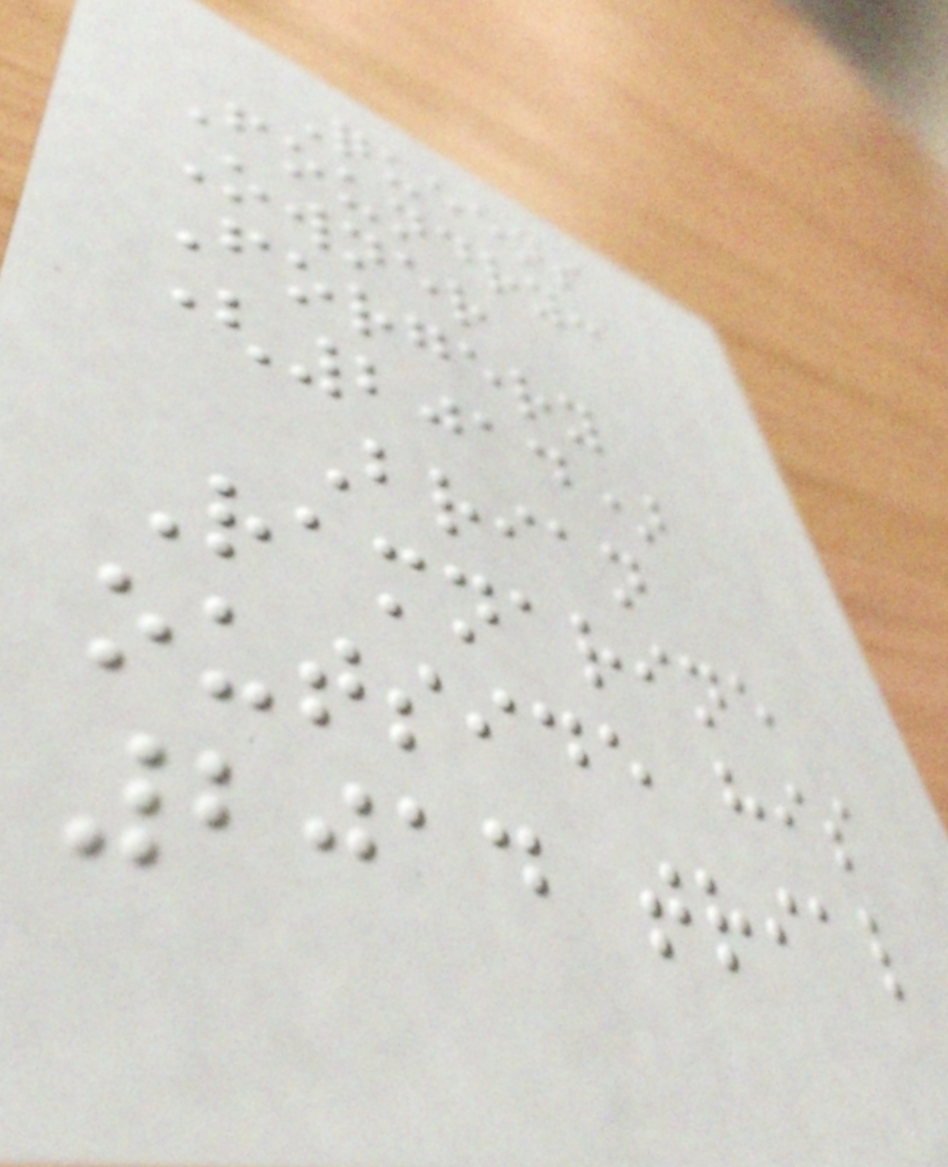Queens
Foundry:
Owner
Forgery
(2014)
Brian
Ramnarine
outside his
2014 trial
